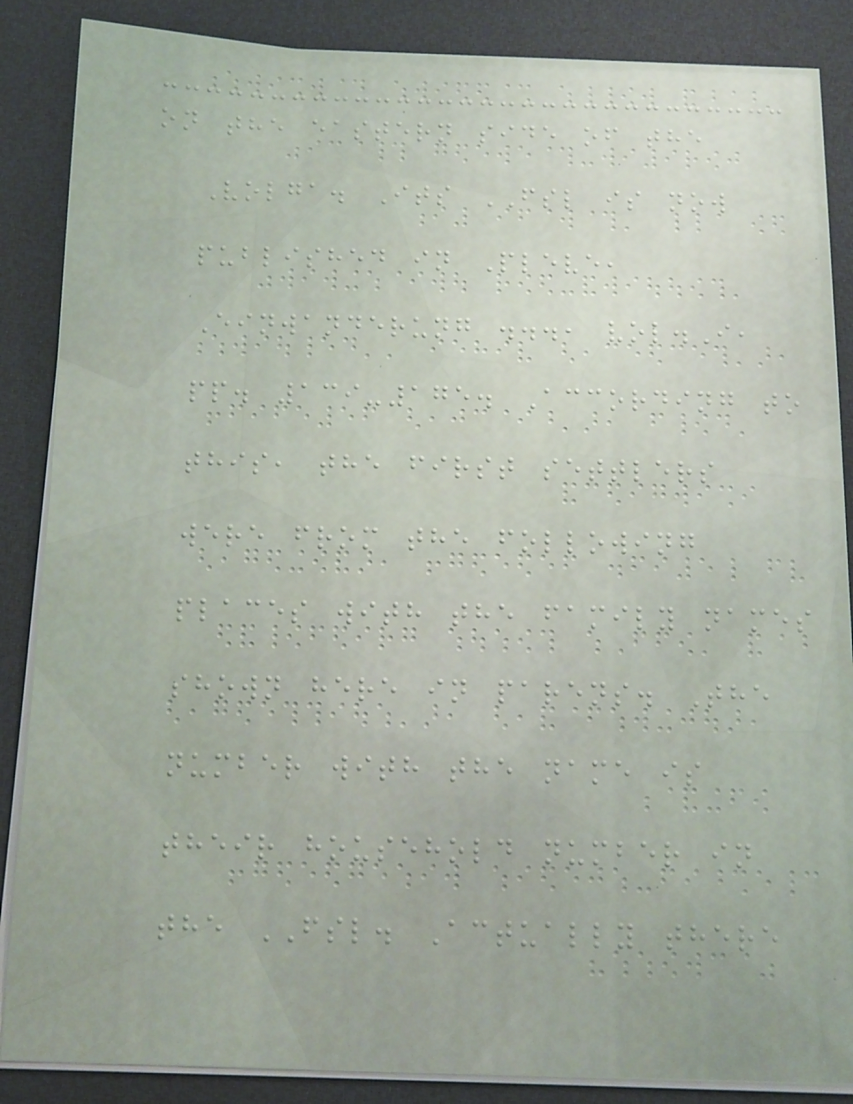on the eastern side of the
Volga. Its FSL is now
published in Pleve,
Einwanderung ..., vol.I,
pp. 139-175. According to
this, the first settlers
were from the following
places with the family names
shown here in parens. The
number with the name is
their household number in
the FSL. Actually there
